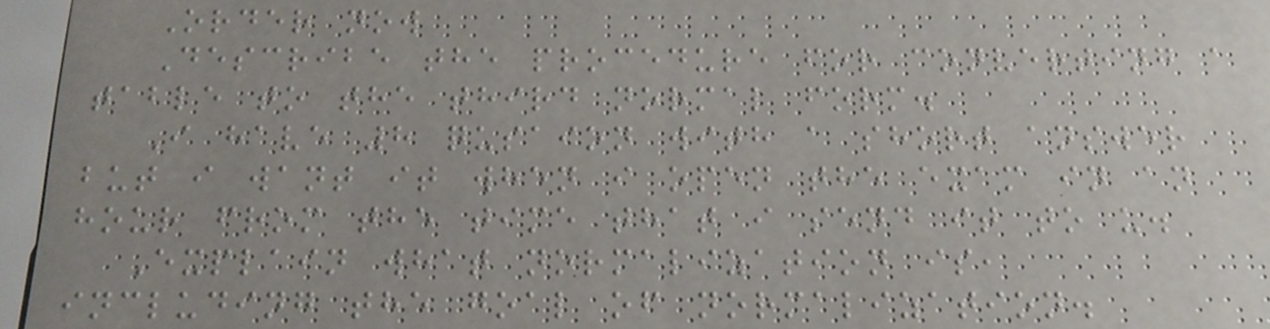Order now
Describe the procedure for converting a
table to the third normal form.
I have 8 qusaion with a short answer
but i want it when i open the exam in an
hour from the time that i send it to u.
Explain what normalization is,
including the goal of normalization.
